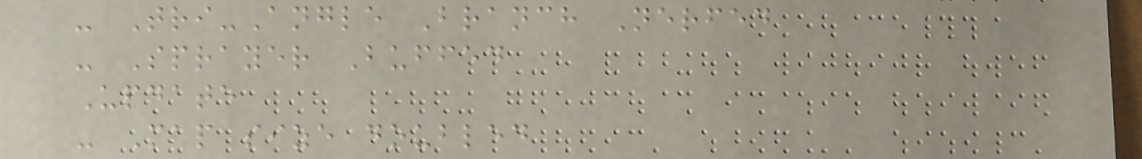- Tri-Angle Branch Nerfed
- Sprayer Buffed
Update
- Map size doubled
